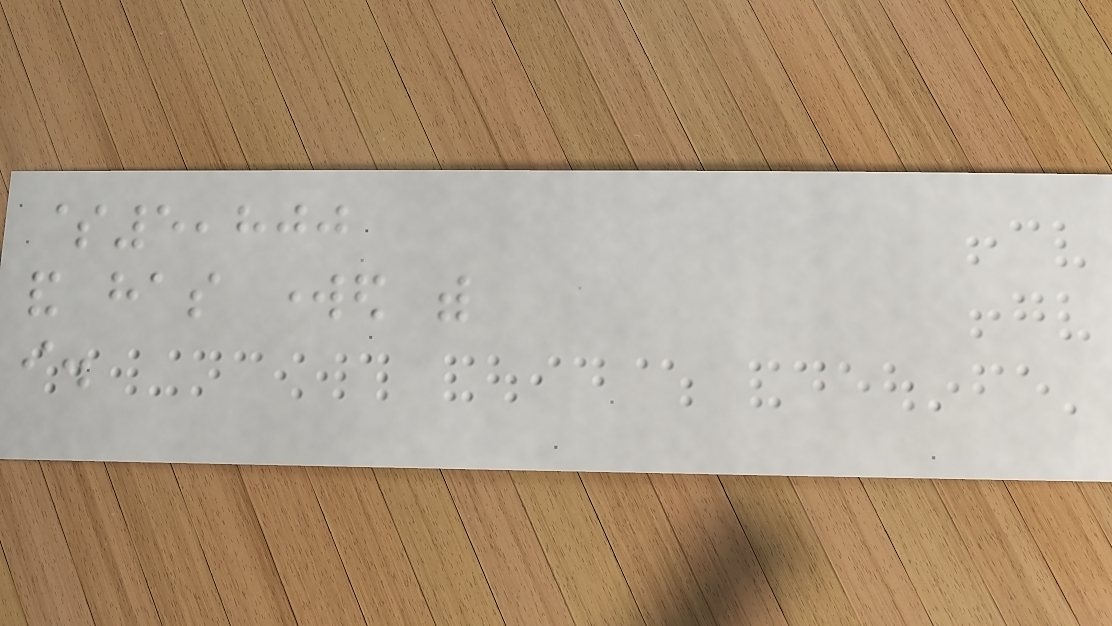$5,800
and has worked with
i.
